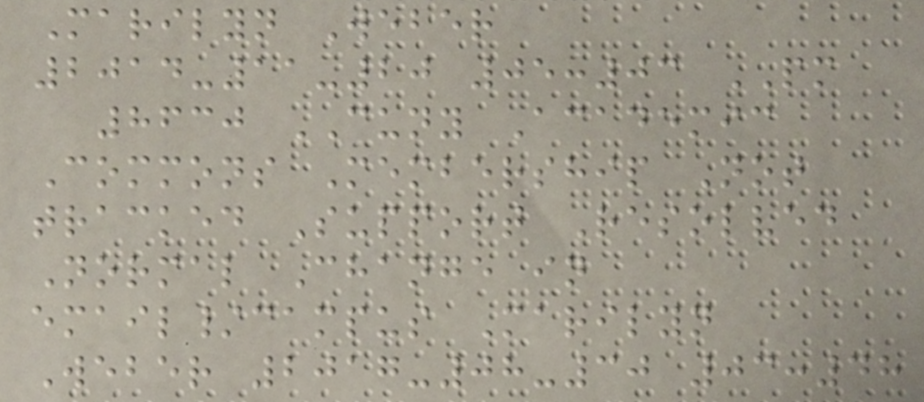Marilyn Weber
2014-11-20 05:03 PM
8630 CUNY Academic
Commons Membership Not
tracked Support Resolved
Normal Change in
email/campus Marilyn
Weber 2017-08-30 03:48
